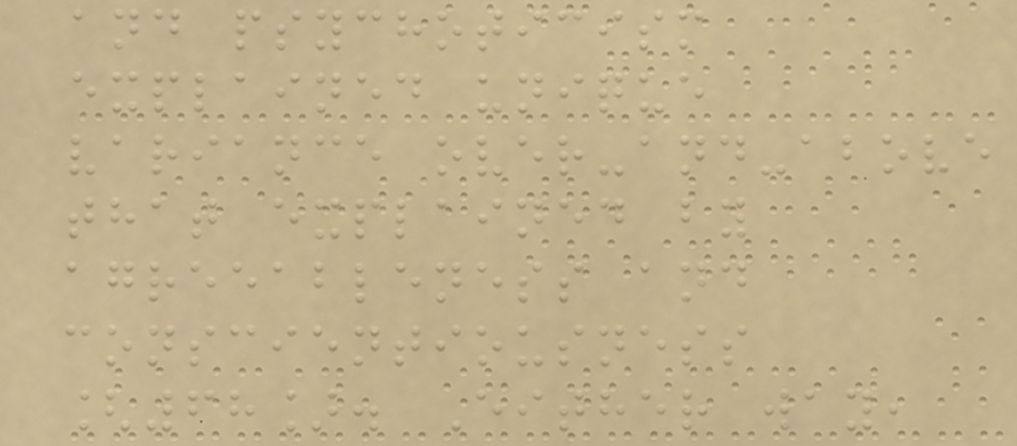and psychoticism
explained unique
variance over-and-above
that explained by
agreeableness and
conscientiousness
[68]. Either way,
